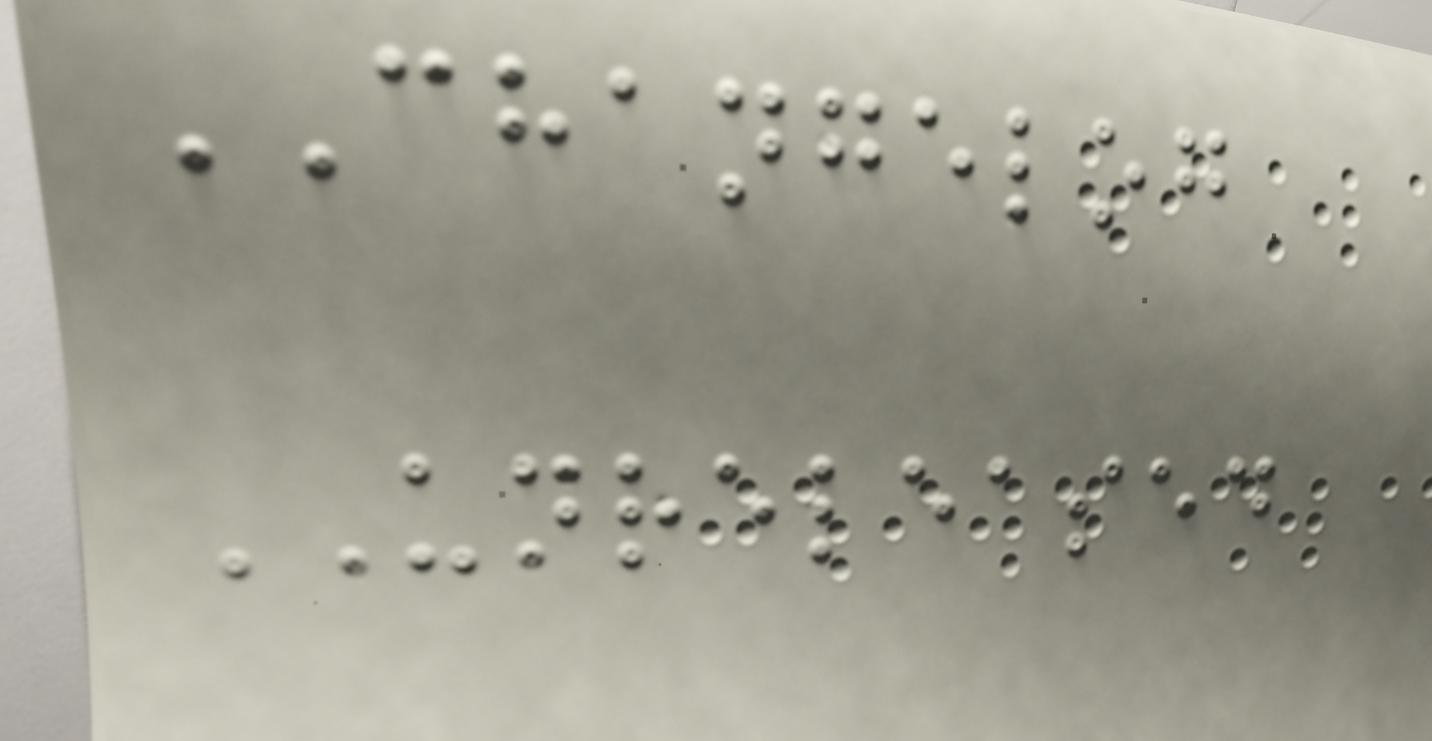CHANGELOG
UNRELEASED
